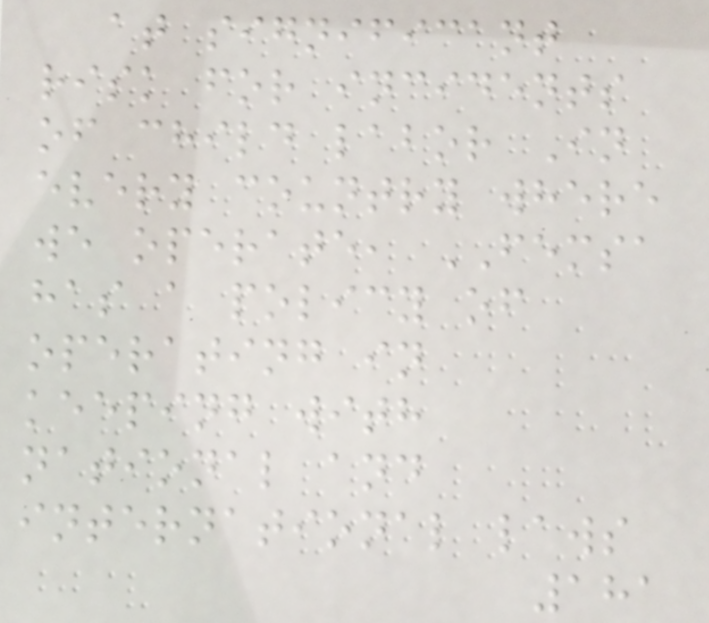at significant
risk for incidents
of child labor In
every country where
we operate, FEMSA
has a policy of
operating in
keeping with
national and
international laws
181
